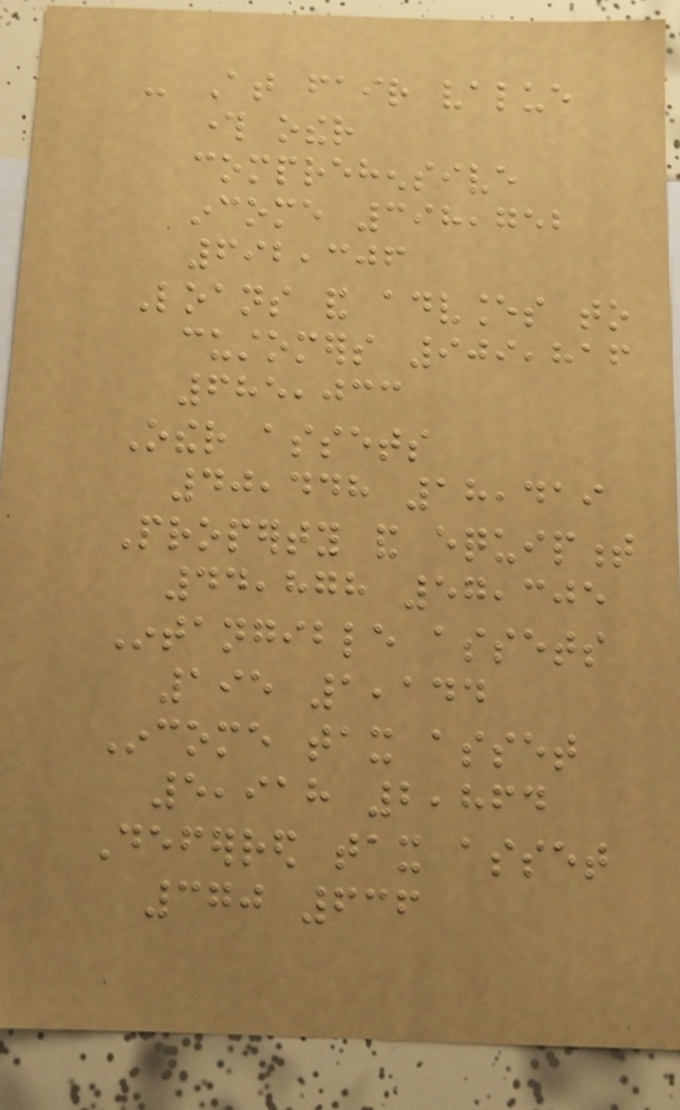- At fair value
through other
comprehensive
income 398,752
692,306
Loans and advances to
customers 909,816
685,033
Other assets
40,448 18,419
Property and equipment
44,878 57,305
Intangible assets
195 1,144
Income tax asset
5,918 2,864
Deferred tax asset
370 636
